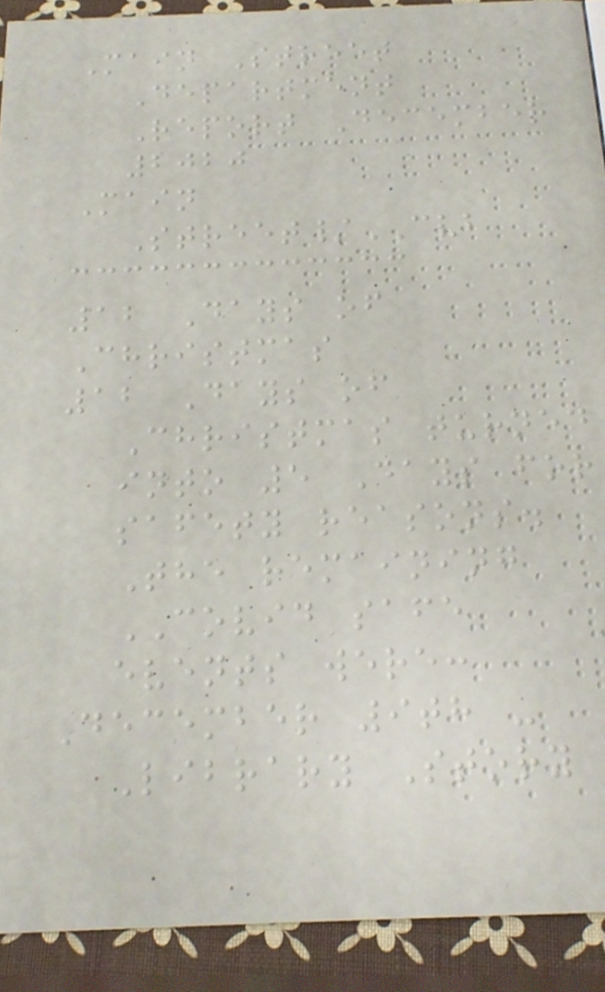Main Street
Department
Report December
2020
Main
Street/CVB
12 Days of
Christmas
12 Days of
Christmas turned
into 5 Days for
safety reasons.
The remaining
COVID safe
events were:
December 9th -
Library Story
